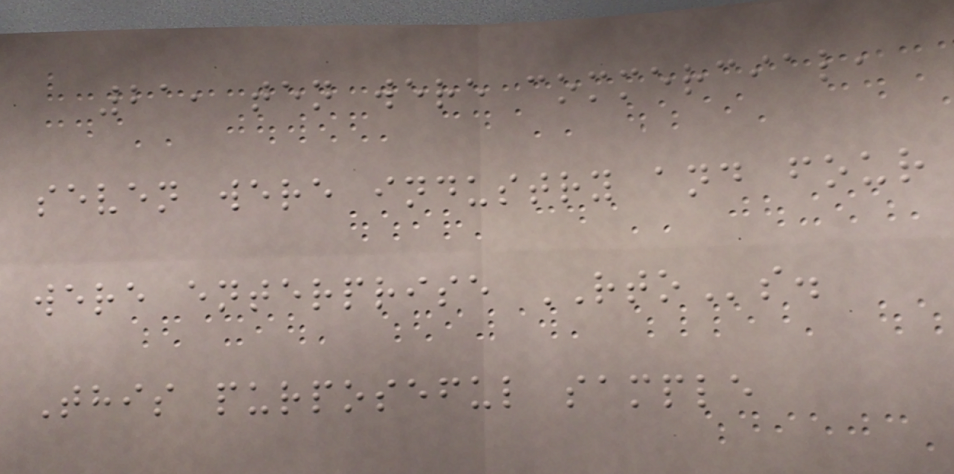21, ten were commercial,
seven were industry and four
were enterprise RTOs.
This purposeful sample
